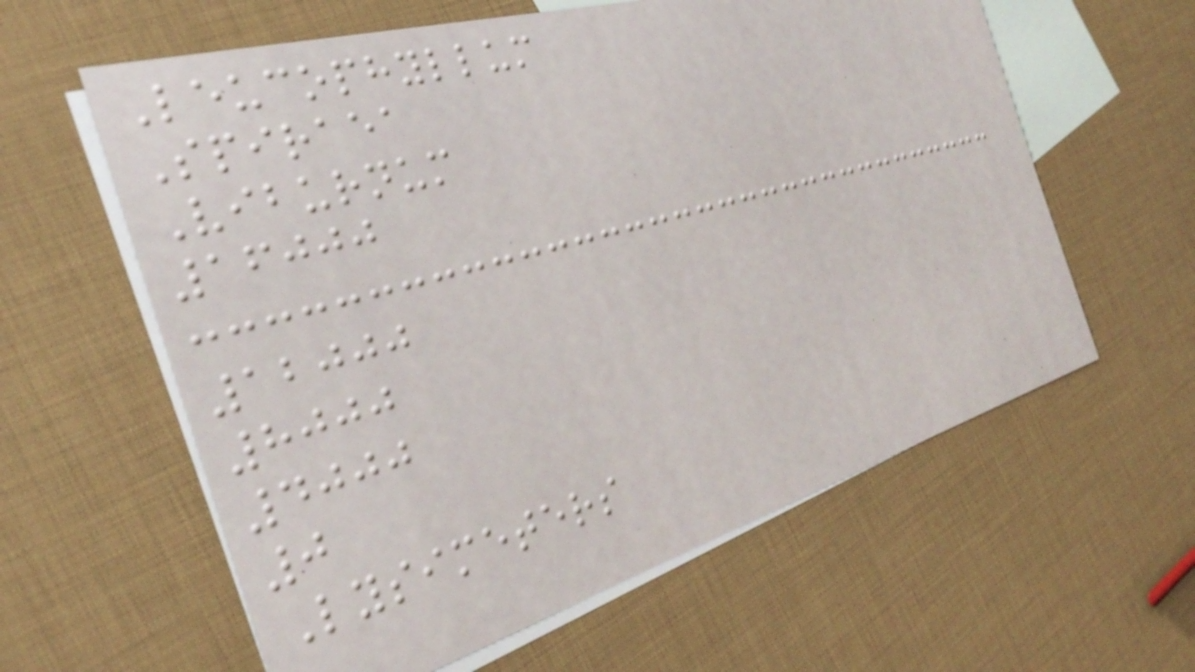Leucophyllum
Spiraea
Viburnum
16000
12000
8000
4000
0
Lysimeters
